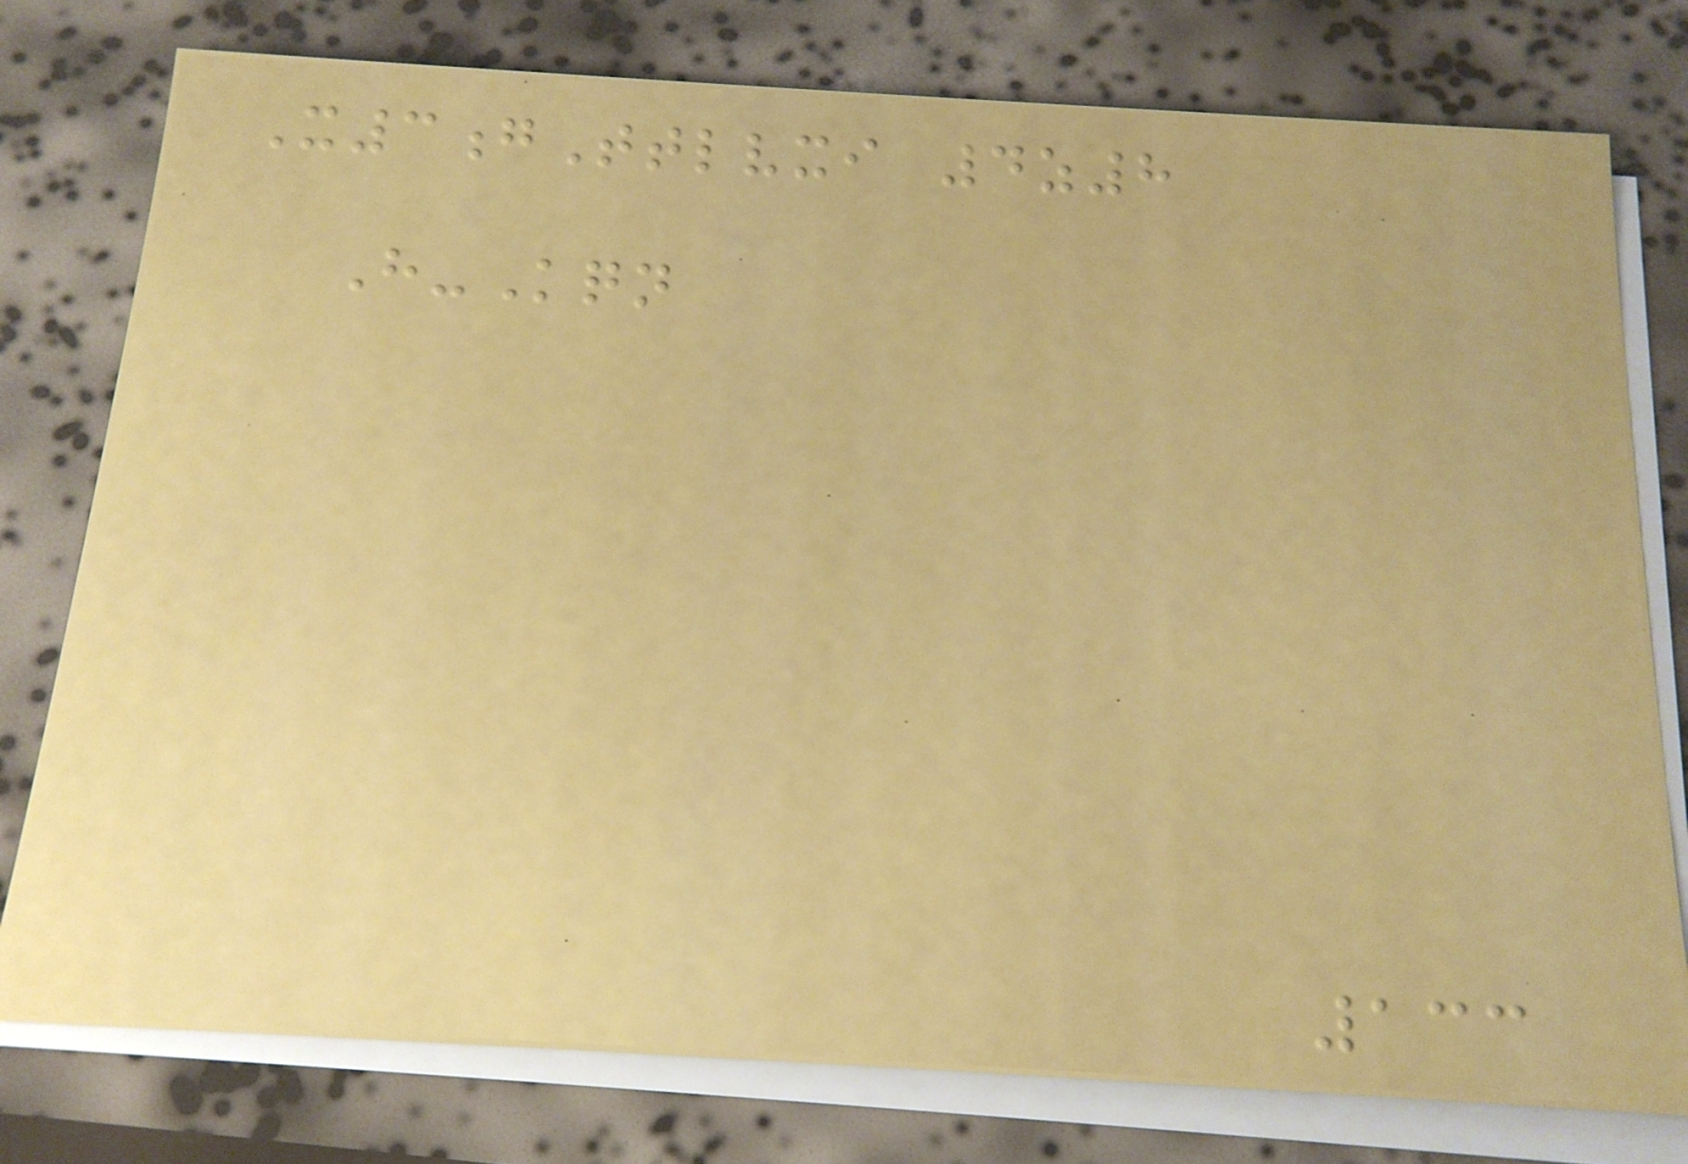X3gTtlvxi 4z8
H-Kqn
133
